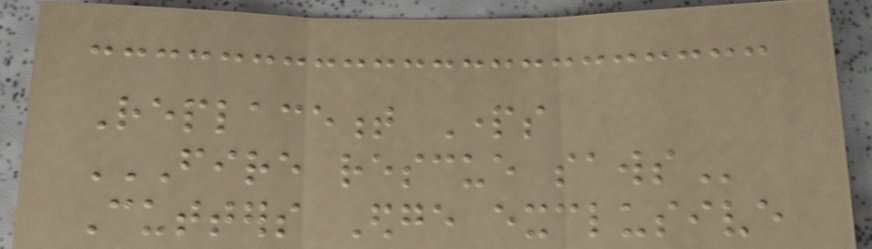Replacement Parts
FIRE RESCUE SAWS
Cutters Edge exclusive
